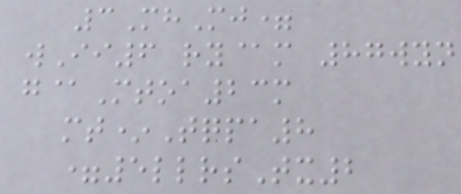3MhMj=
wIi6 ry@m 87wyn
g@Mtoa23m
mt*Tqpa8
=5llrsTx2
